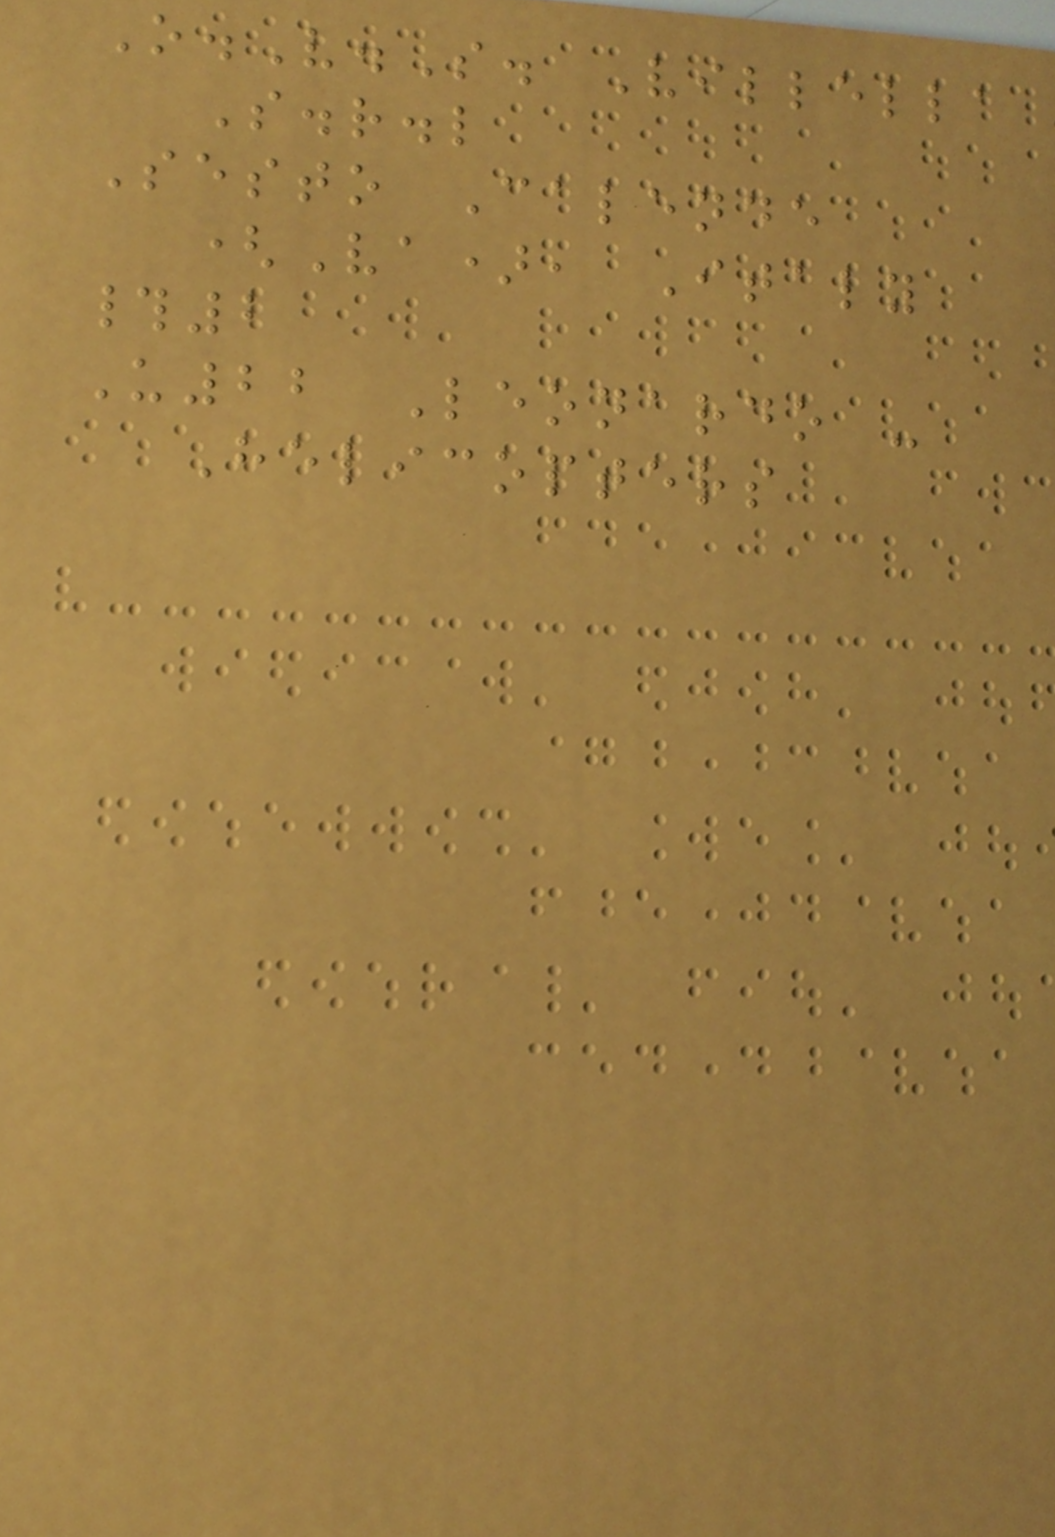O.V.S. Villella
S.r.l
Sesto Calende
(Va), Italy
#2
U22 Leonardo -
Helicopters
